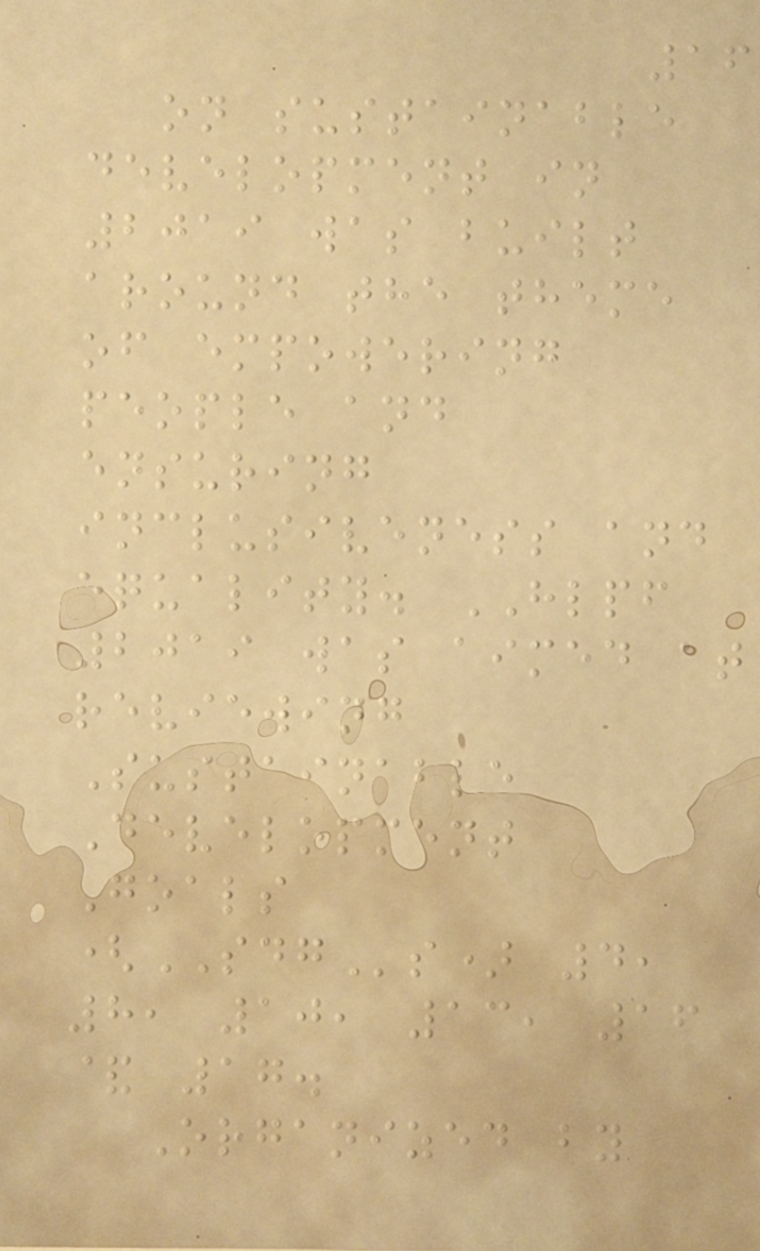16
on sustainable
development in
2019 was built
around the theme
of empowering
people and
ensuring
inclusiveness and
equality. HLPF
2019 was aimed at
reviewing
Sustainable
Development
Goals
(SDGs) 4,
8, 10, 13, 16
& 17.
Organized by
